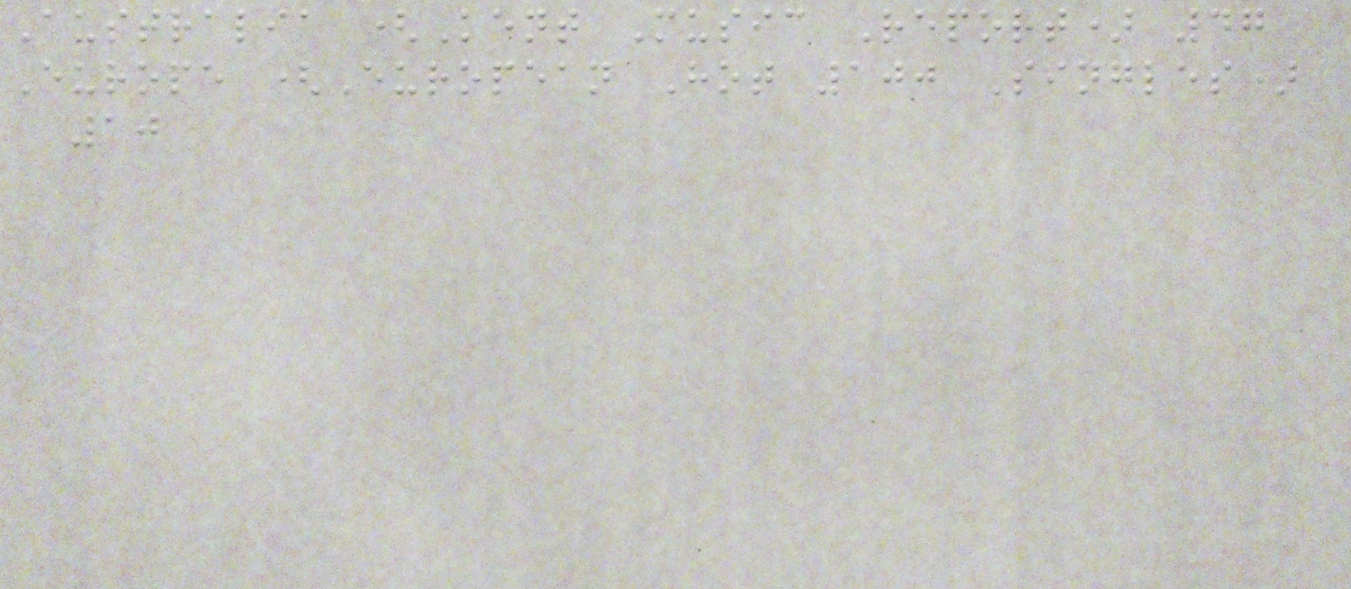Australia (Kent Music Report) 47
Europe (European Hot 100 Singles)
10
